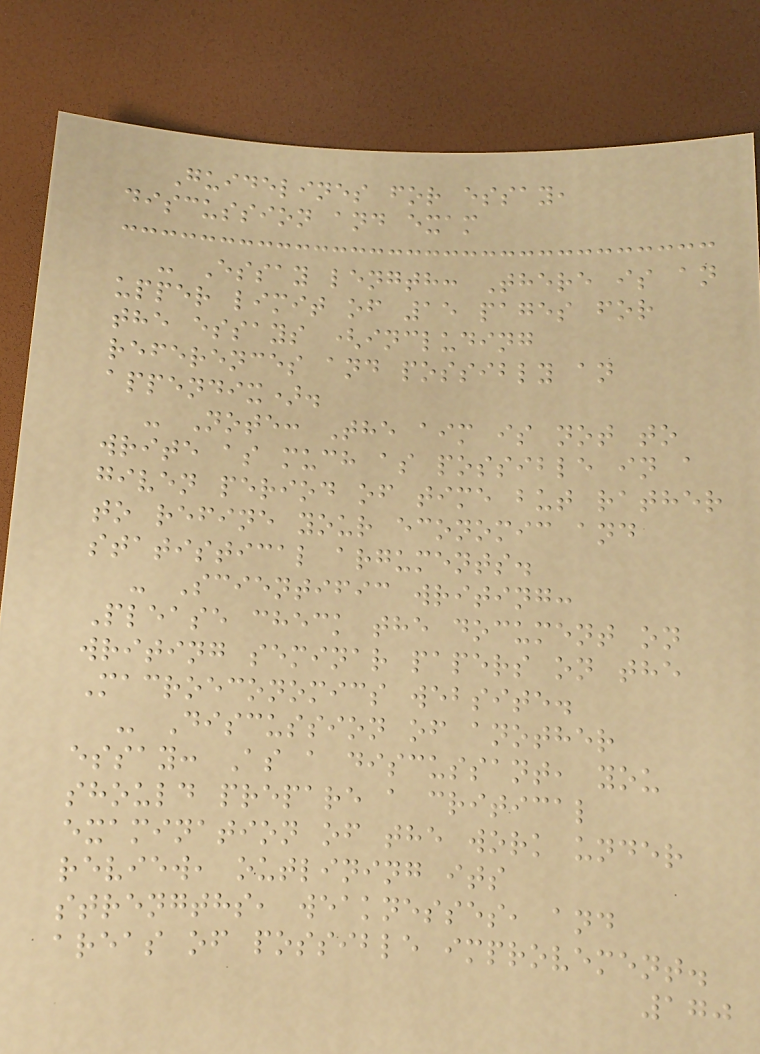Guidelines for essay,
discussion and exam
- Essay length: There is an
upper limit of 15 pages for
the essays (including
references and possibly an
appendix).
- Note: The aim is not to
write as much as possible in a
given period of time but rather
to refine your economic and
statistical arguments.
- Scientific writing:
Please check the document on
writing seminar papers on the
Macroeconomics website.
- Discussion of another
essay: As a discussant, you
should prepare a critical
examination of the work under
review, outlining its
strengths, weaknesses, and
areas of possible improvement.
170
